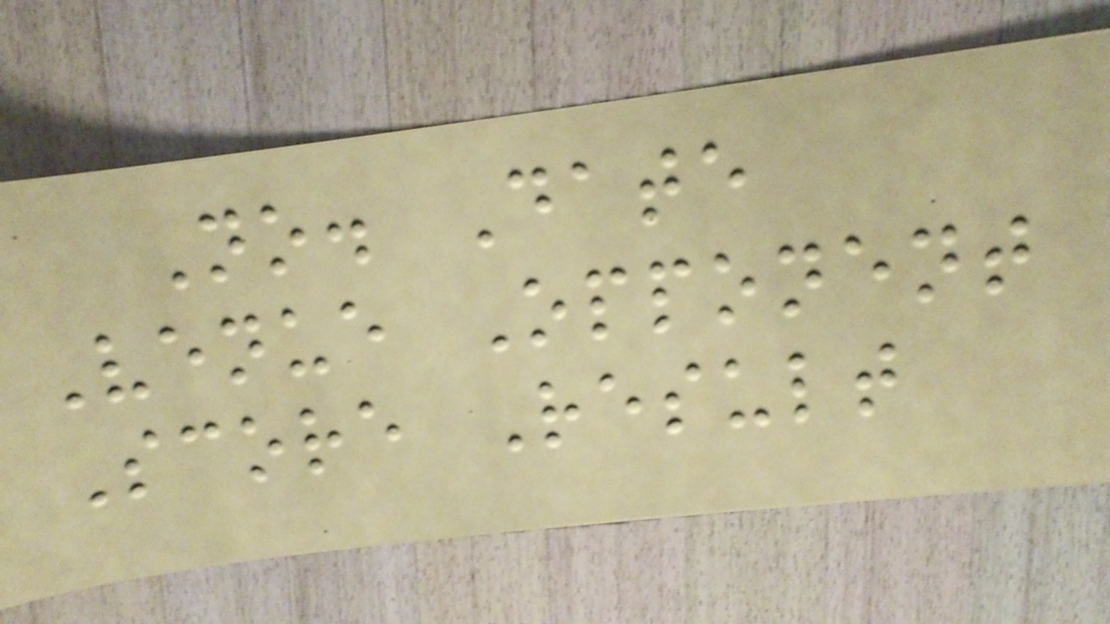No. Date
Venue Opponent
Score Result
